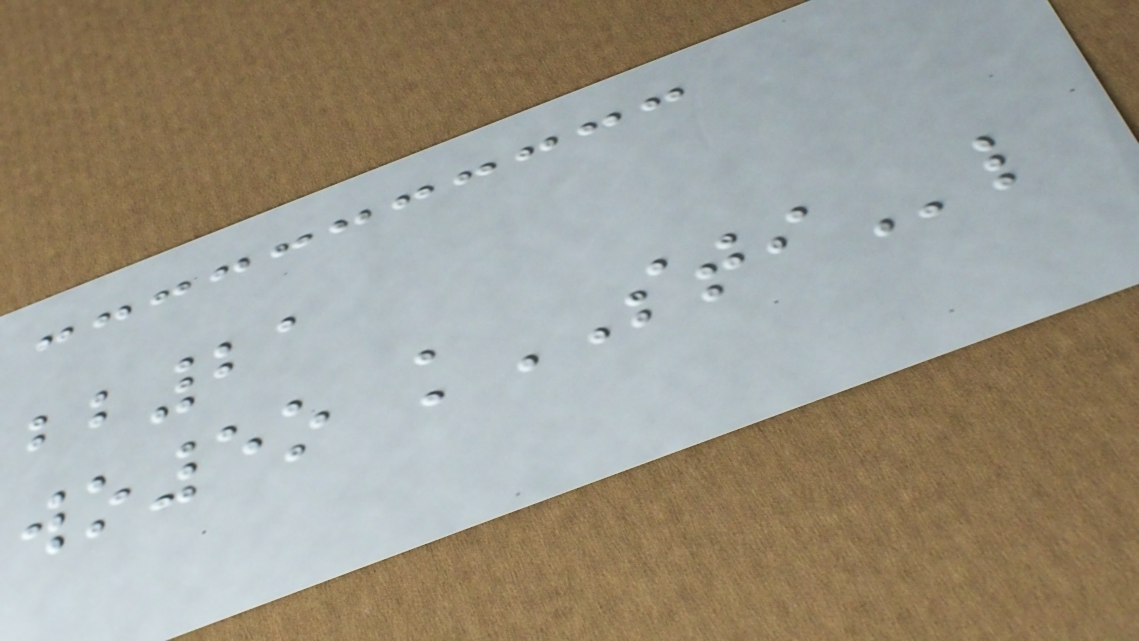bb21
wo5o kSTIl
